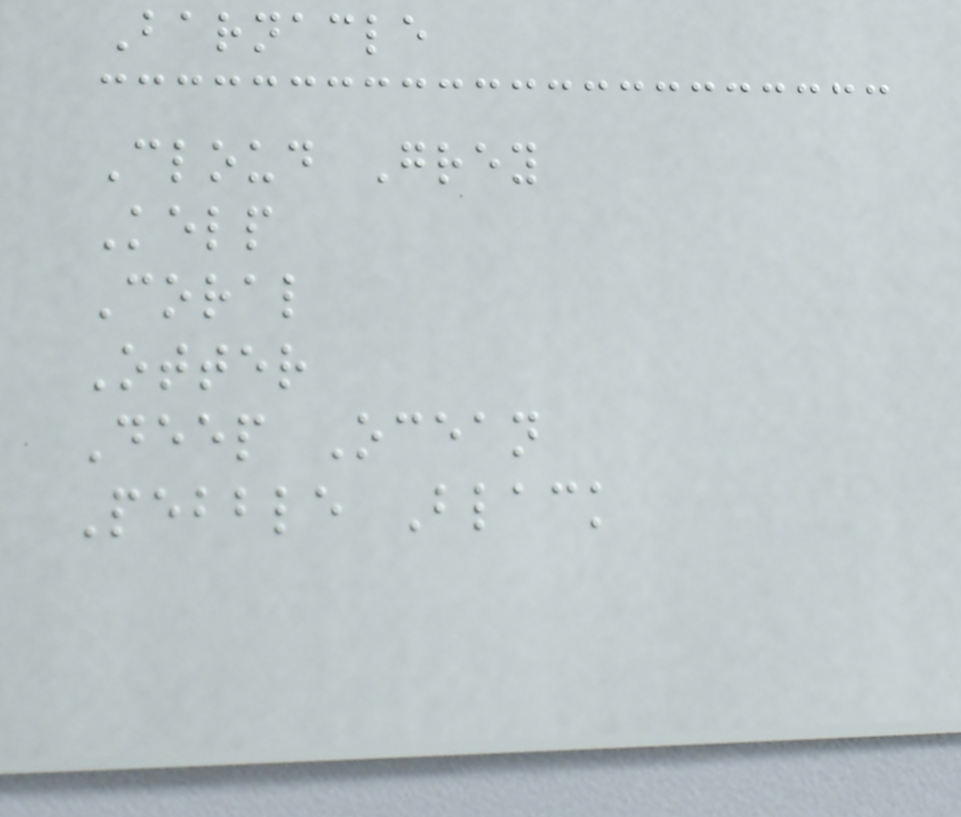Barnacle
Cloud Grey
Kelp
Coral
Otter
Deep Ocean
Pebble Black
